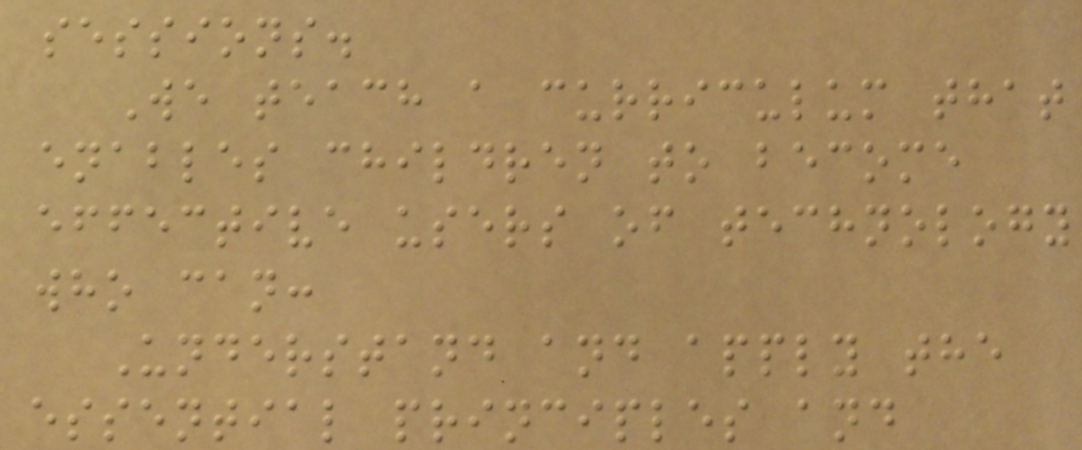sessions.
We teach a curriculum that
enables children to become
effective users of technology
who can:
Understand and apply the
essential principles and
